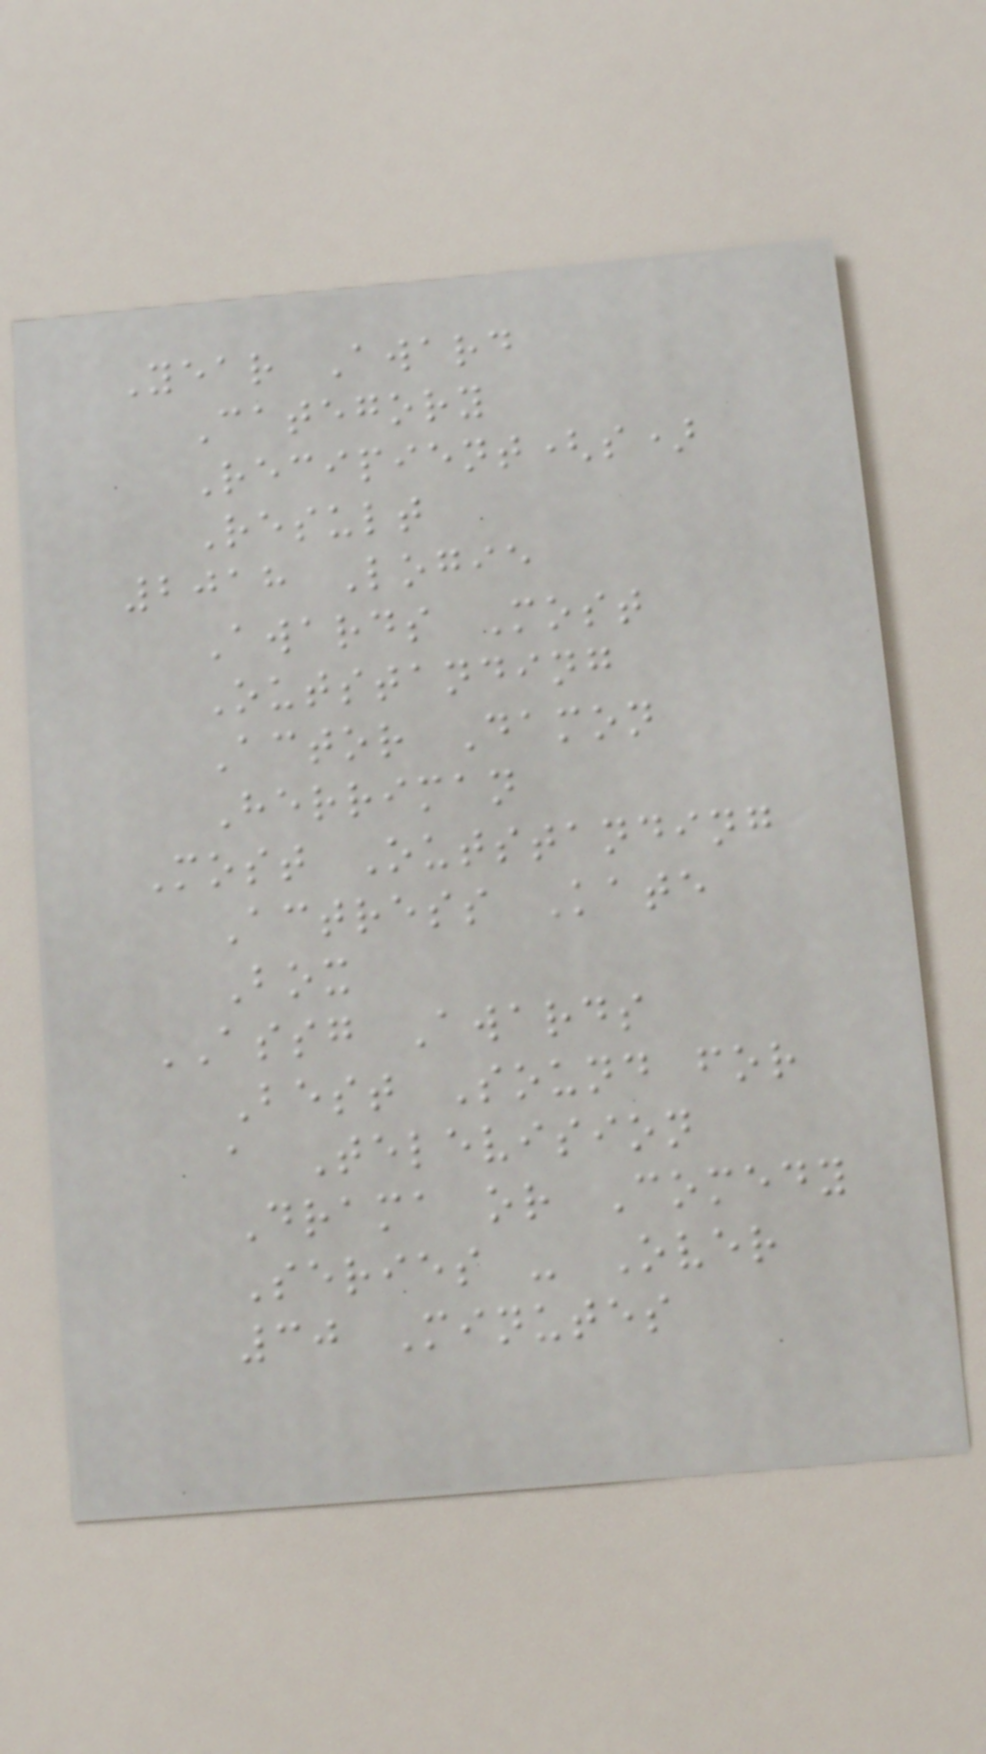Year Award
Category
Recipient(s)
Result
2018 Logie
Awards Most
Outstanding
Actor Damon
Herriman
Most Outstanding
Actress Kate
Box
ASSG Awards
Best Sound for
a Television
Drama or Comedy
Series - Over
30 Minutes
